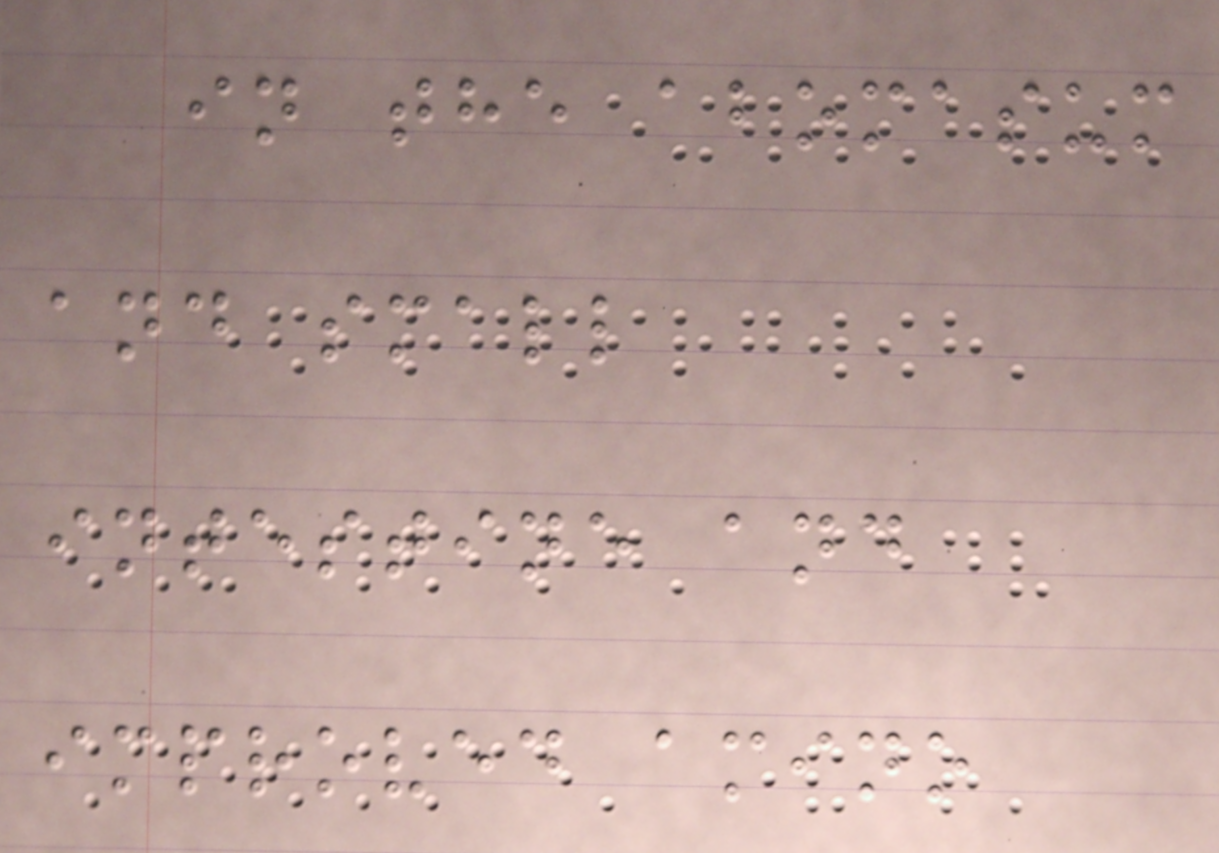in the abomasum
and small
intestine and
improved amino
